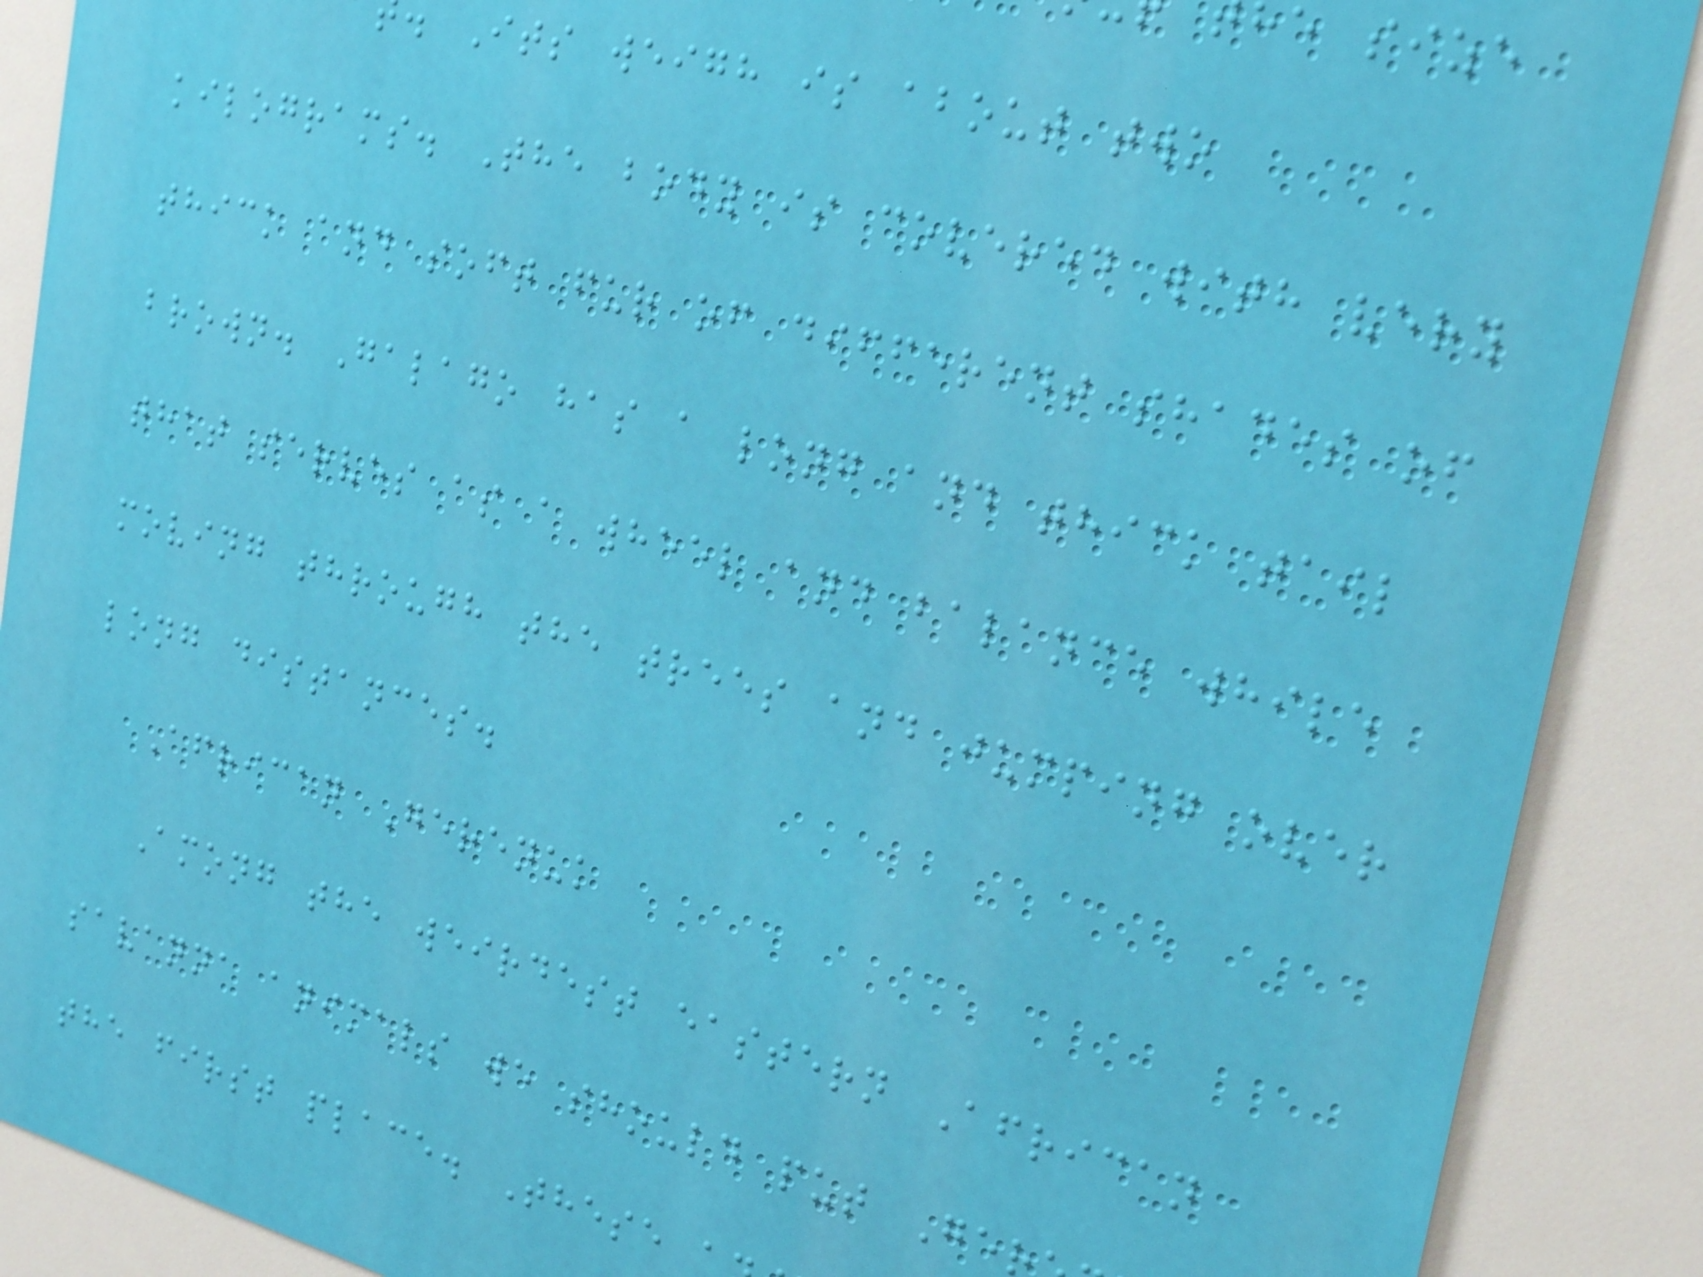Its weigh is about two
kilograms. The body is covered with very
thick and soft fur of different shades of
brown. Galago has a long and thick tail
that serves as a wheel and balance while
moving through the trees and jumping over
long distances.
African Gerenuk
Among the weirdest eastern African
savanna animals we should put Ge
the first place. These
